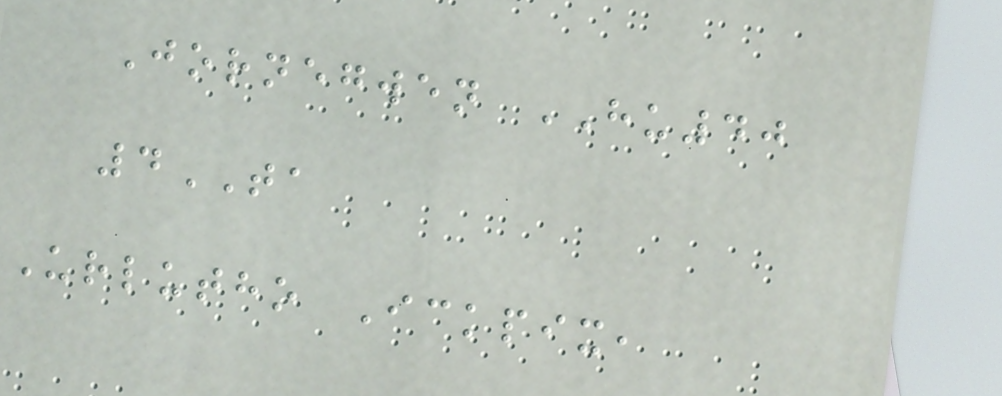Jornegwen HU40
4TA
Urlutho Ickpix,
